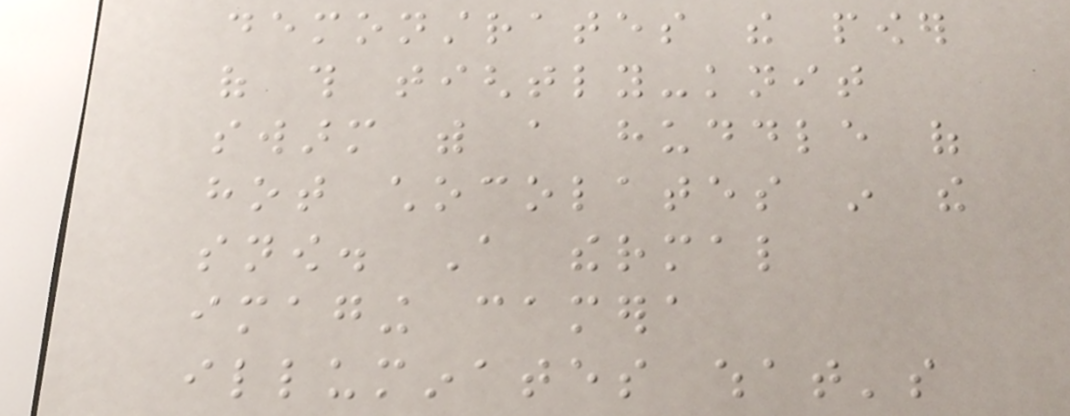demonstrates the power
of this tightly-knit
swarm with a huddle of
hot chocolates in the
snow. A thermal
imaging camera
illuminates what's
